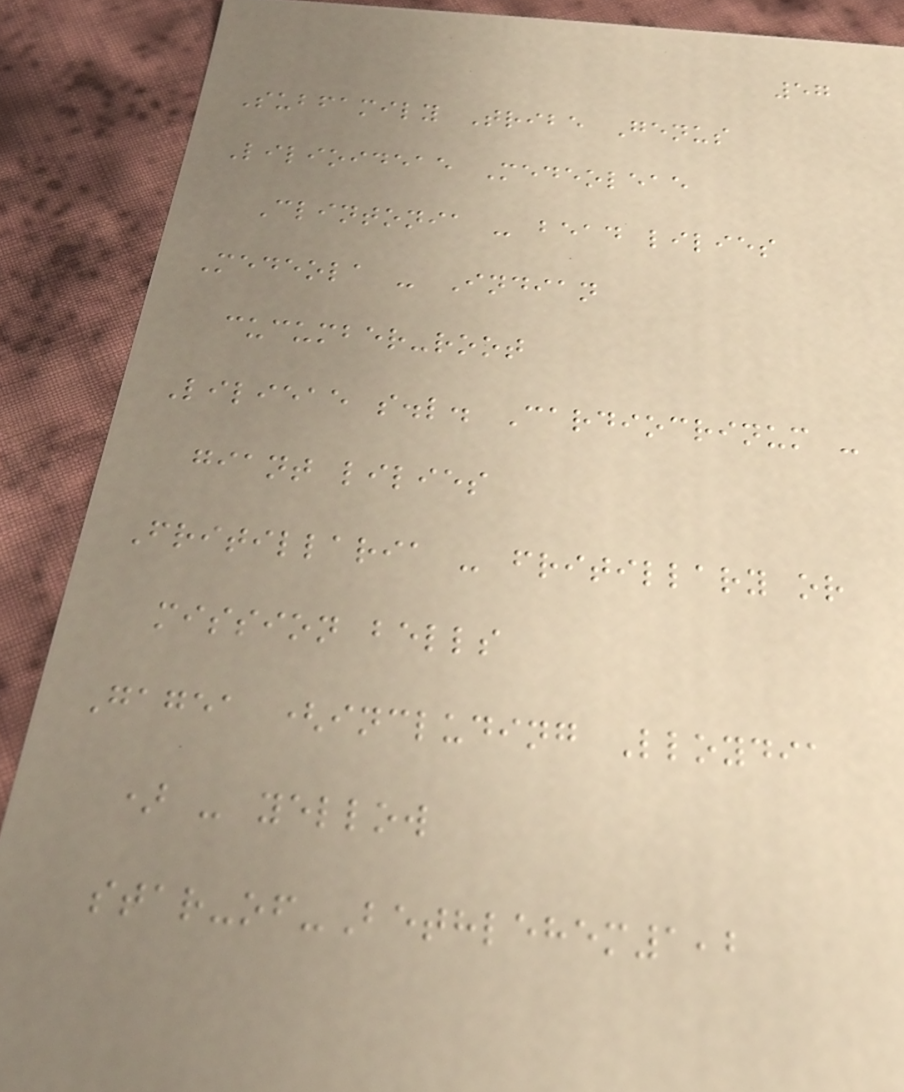57
Subfamily Tribe Genus
Lilioideae Medeoleae
Clintonia - bead lilies
Medeola - Indian
cucumber-root
Lilieae s.l. Cardiocrinum -
giant lilies
Fritillaria - fritillary or
mission bells
Gagea (including Lloydia
) - yellow
star-of-Bethlehem1,2
